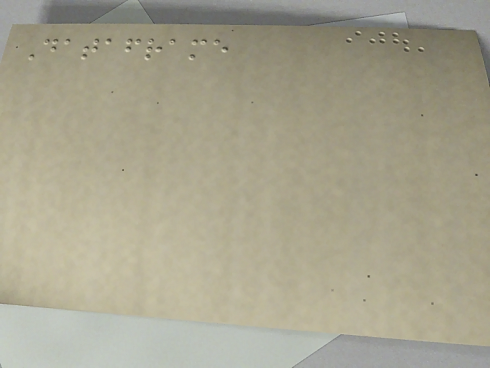Dataframe
